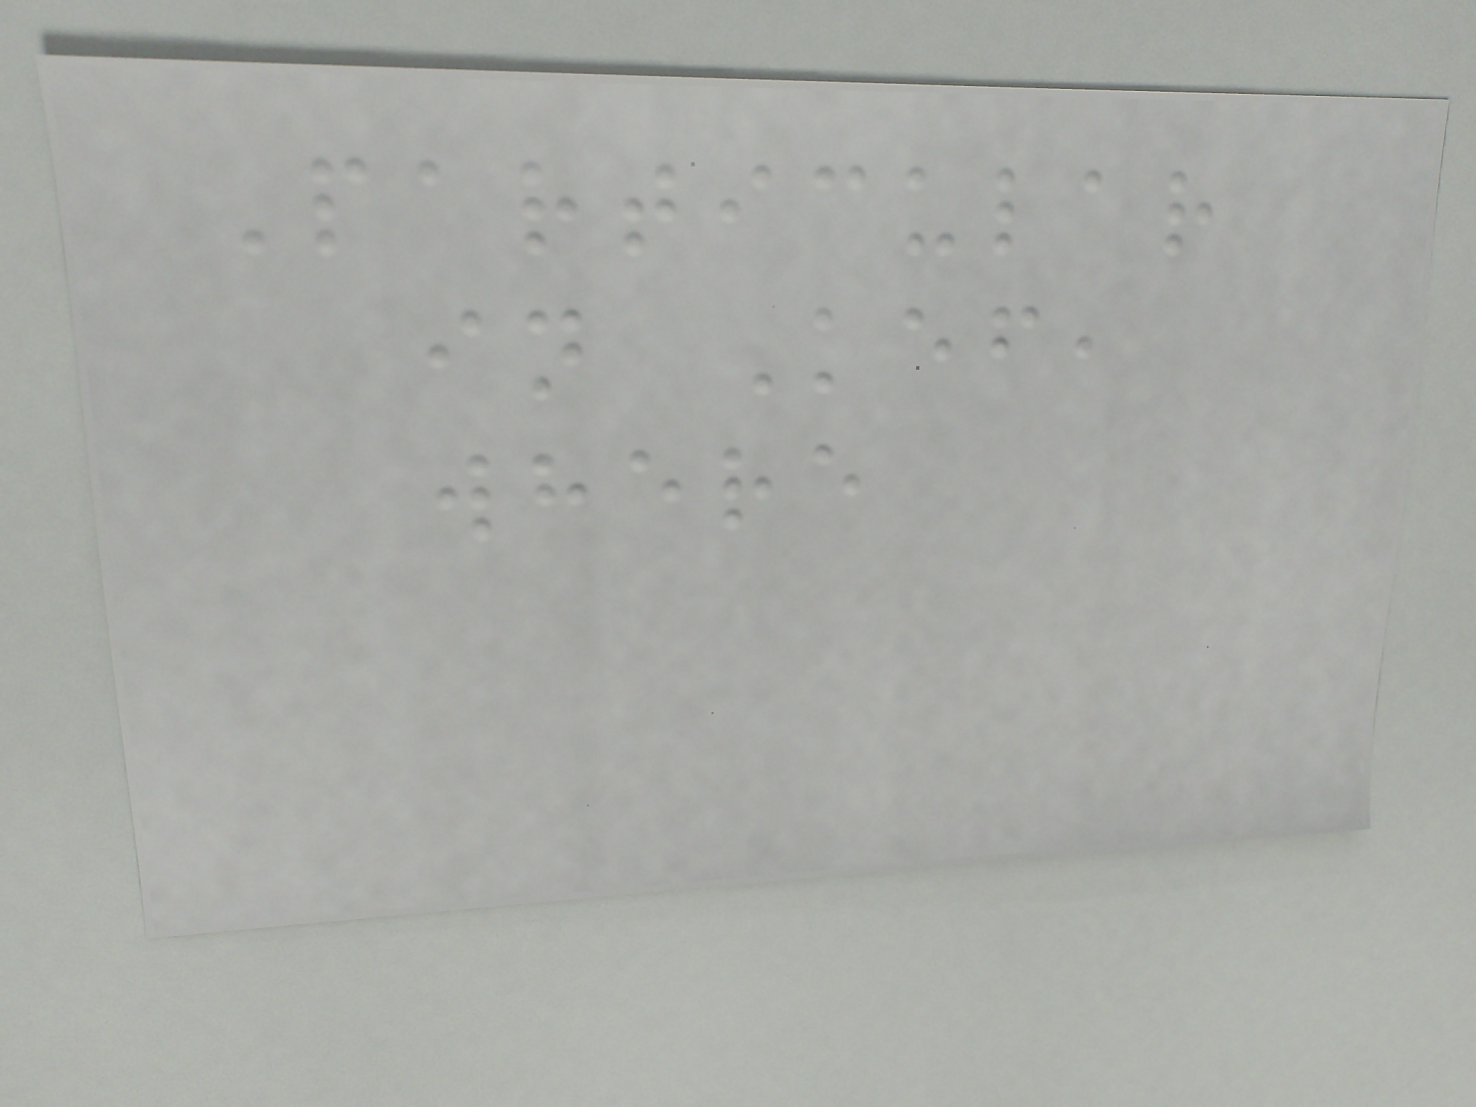Particular
in Kef,
where
